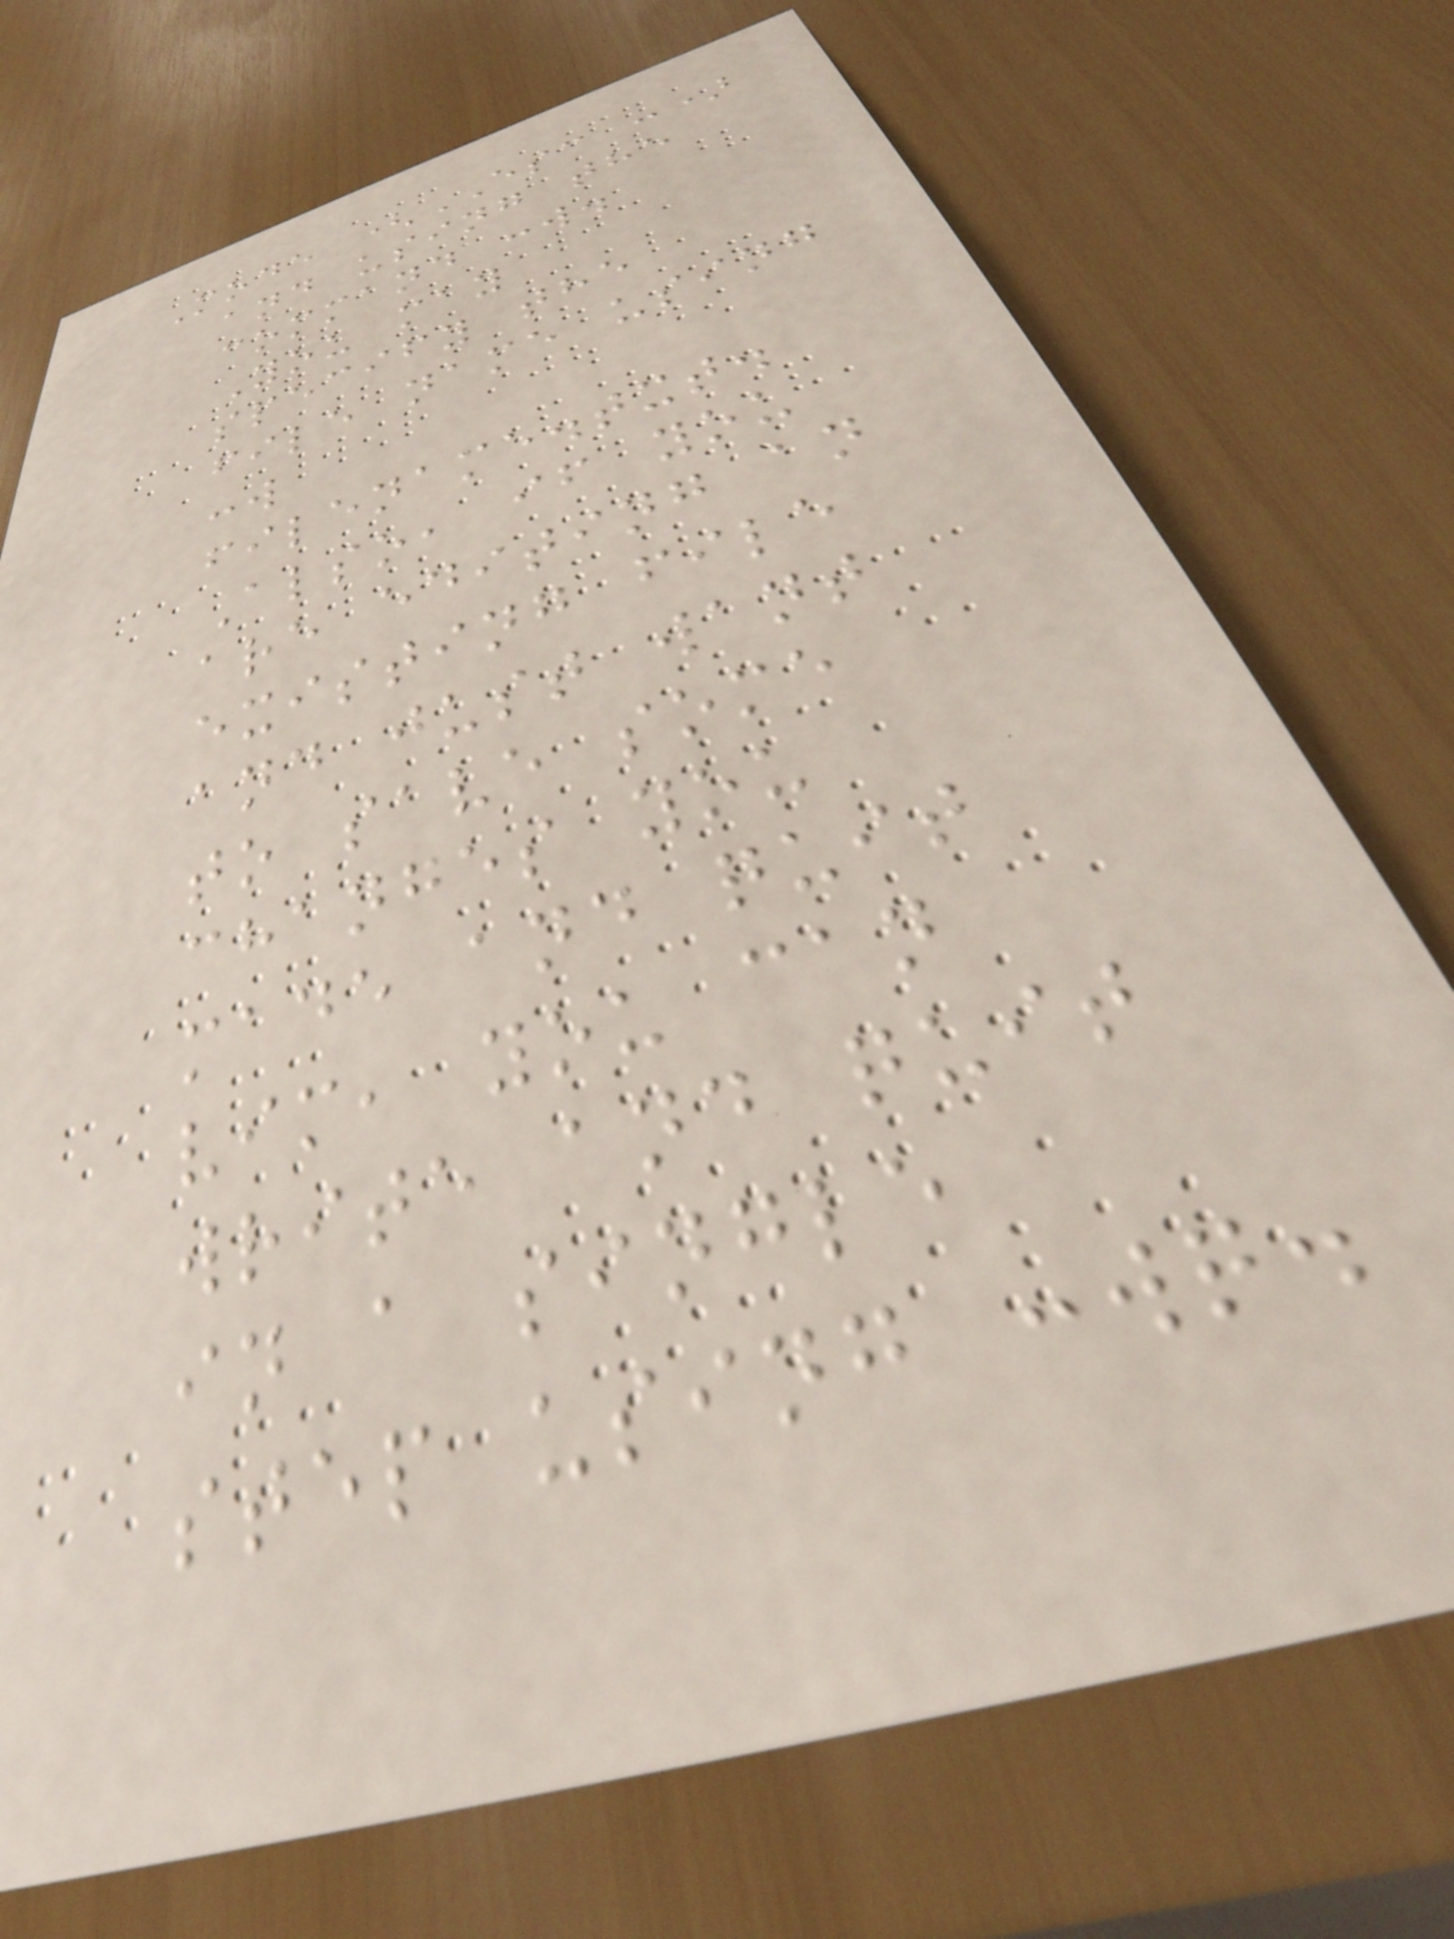Mode (ESC :)
and using the
command :w.
You may
specify the
file name using
:w
filename.txt.
Also, if you
are editing an
existing file
and just want
to save some
changes you
made and quit
vim, you can
write and quit
in a single
step using :wq.
